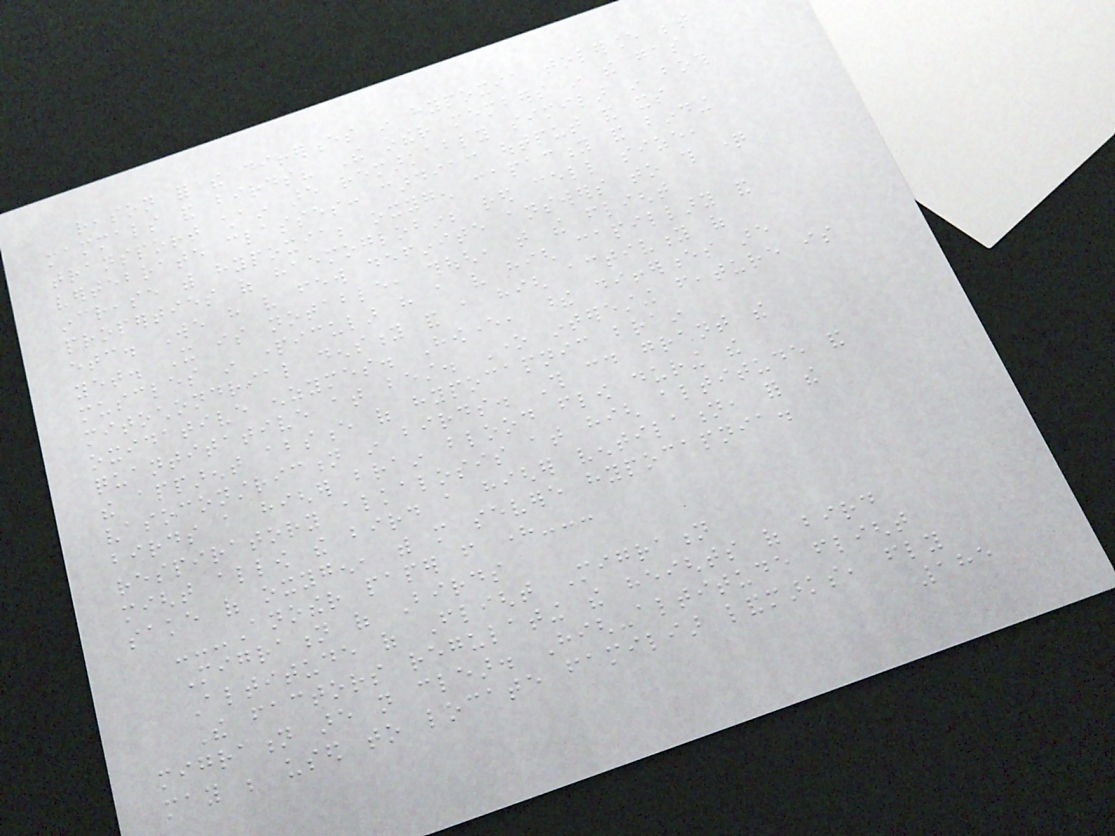reason for the differences in hypoxia tolerance between
mammals and birds? The other members in the gas
transport chain are remarkably similar in both
vertebrate classes: cardiac output and its
increase with hypoxia; oxygen capacity and binding
properties of haemoglobin; red cell size,
etc. We have very few definite answers to this question
yet. It is notable, though, that the flight
muscles in particular have a very high capillary and
mitochondrial density and a high activity of
oxidative enzymes. However, these differences are
quantitative at best. One interesting feature is
the apparent absence of hypocapnic brain
vasoconstriction in birds. This could grant the
birds a higher brain blood flow during the
respiratory alkalosis at high altitude and
might allow the bird a higher ventilation, for the
sake of oxygen, with more severe hypocapnia.
---Another paper from here---
Migration of Birds
Altitude of Flight Migration
The factors regulating the heights of bird
migration are not clear. High-altitude flight
may be used to locate familiar landmarks, fly
185
